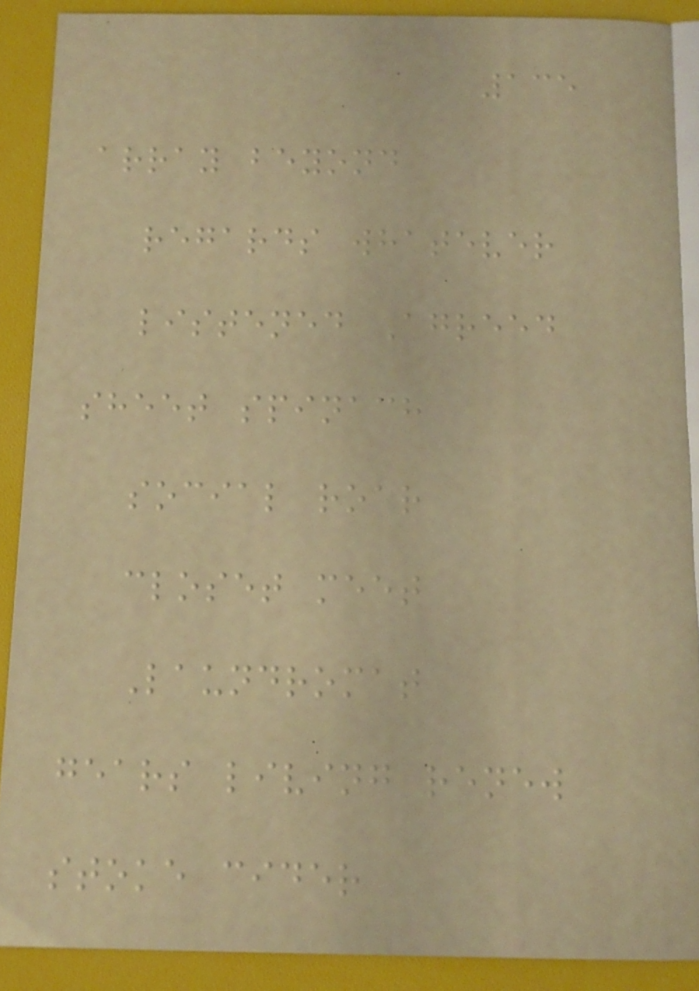135
array beyond
regards whatever
listened Agreed
sheet spinach
social roar
closet meet
Laundromat
gears living renew
stoke cider
